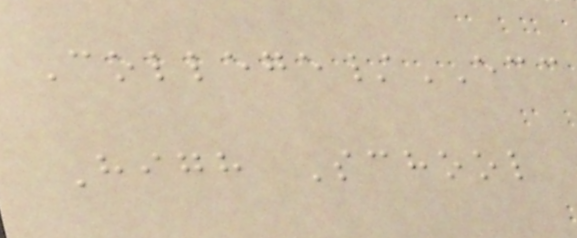College/ECC
High School
